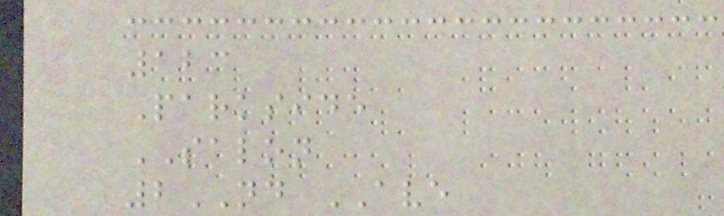123
Parkside
SALON
2ND AVE
